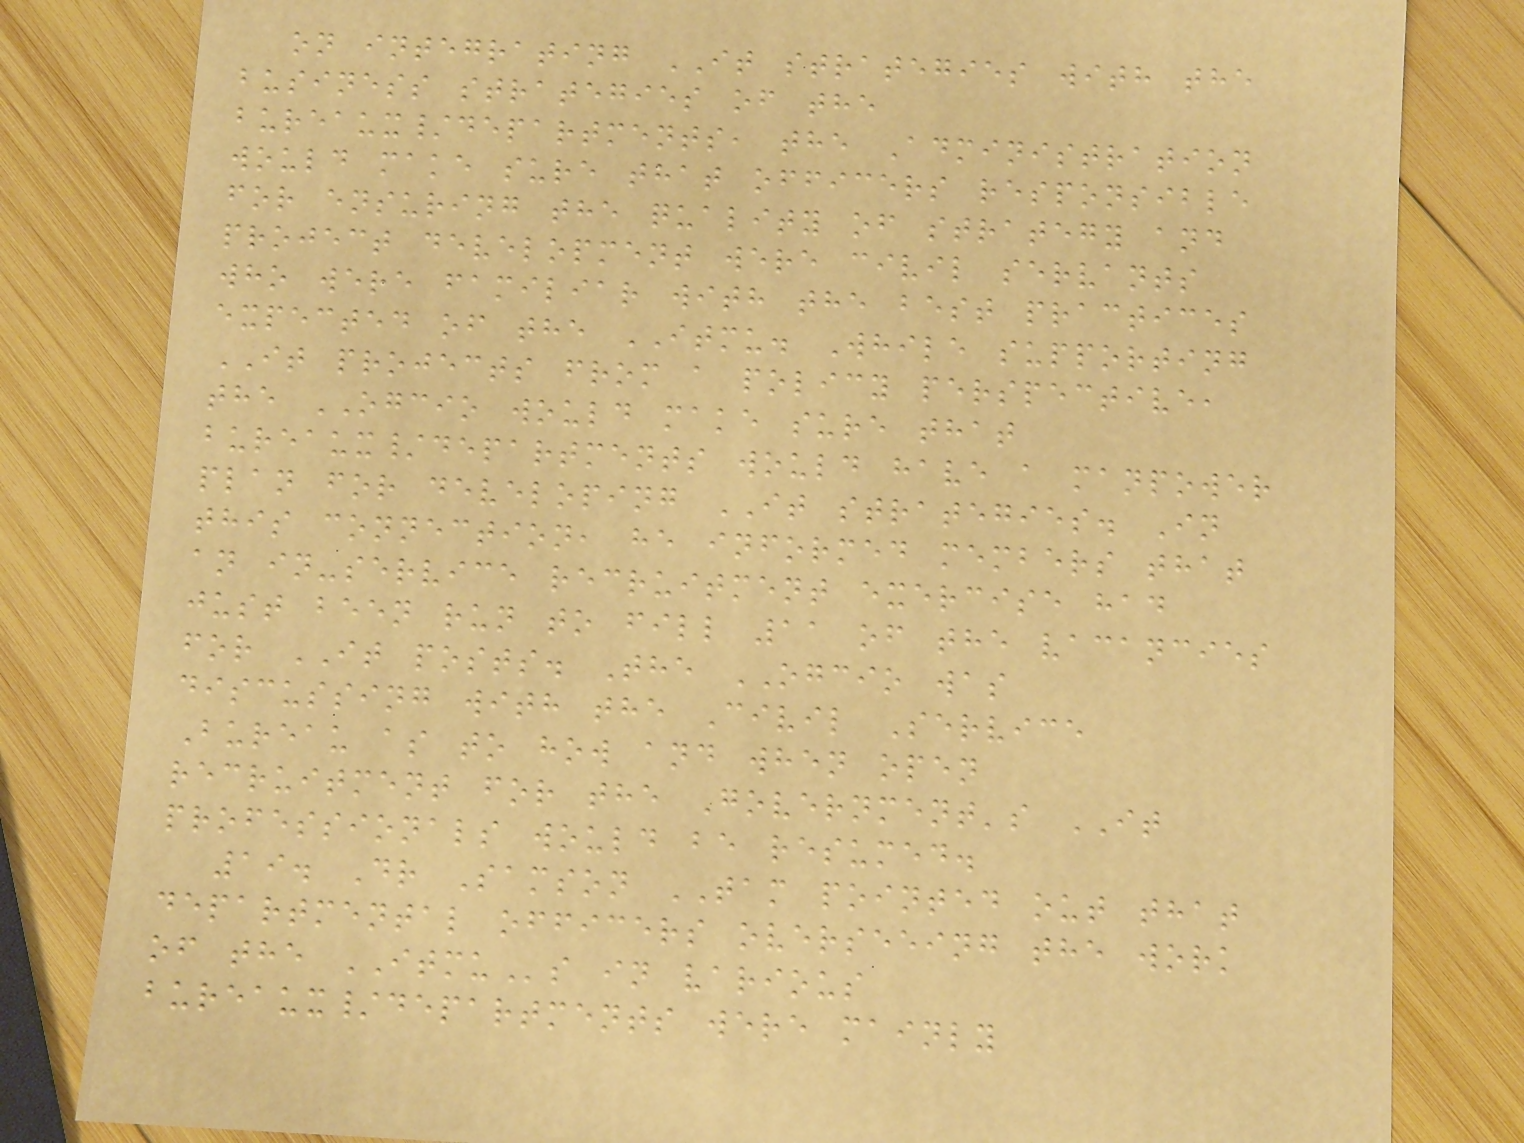on integrating IT strategies with the
business strategies of the
bureaux/departments, the Administration
would make sure that officers responsible
for ensuring the quality of strategy and
project development were civil servants
who were familiar with the best practices
expected of the ITMU. While supporting
IT projects from a policy perspective,
the OGCIO would make sure that
bureaux/departments would have a manpower
plan for developing IT strategies. In
this connection, he informed members that
an in-service recruitment exercise had
just been run to fill 11 of the vacancies
for IT posts. The OGCIO was
discussing with the Civil Service
Bureau as to how and when open
recruitment for the Government's IT
professionals would be resumed.
19. Dr Samson TAM pointed out that
departmental officers overseeing the work
of the ITMUs in various
bureaux/departments were mainly
